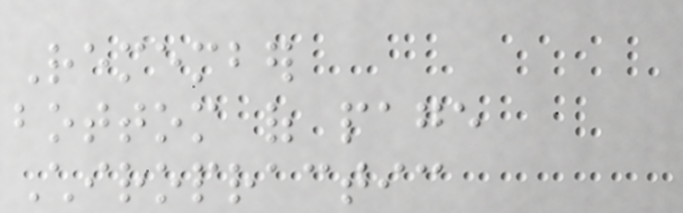Remember
bottom of page
Chiropractic
